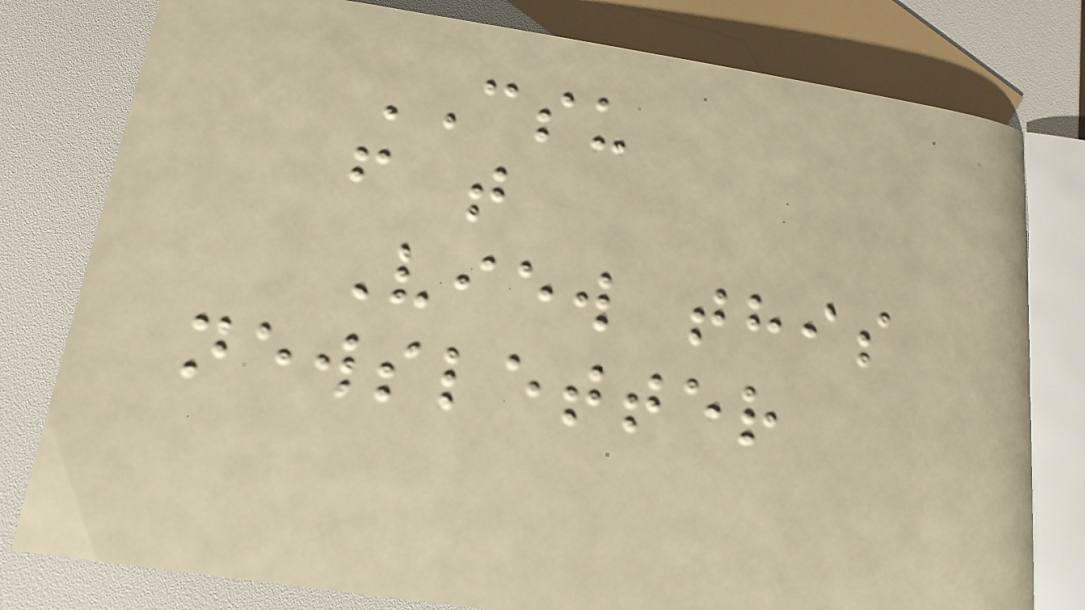CSU
f t
View this
newsletter
